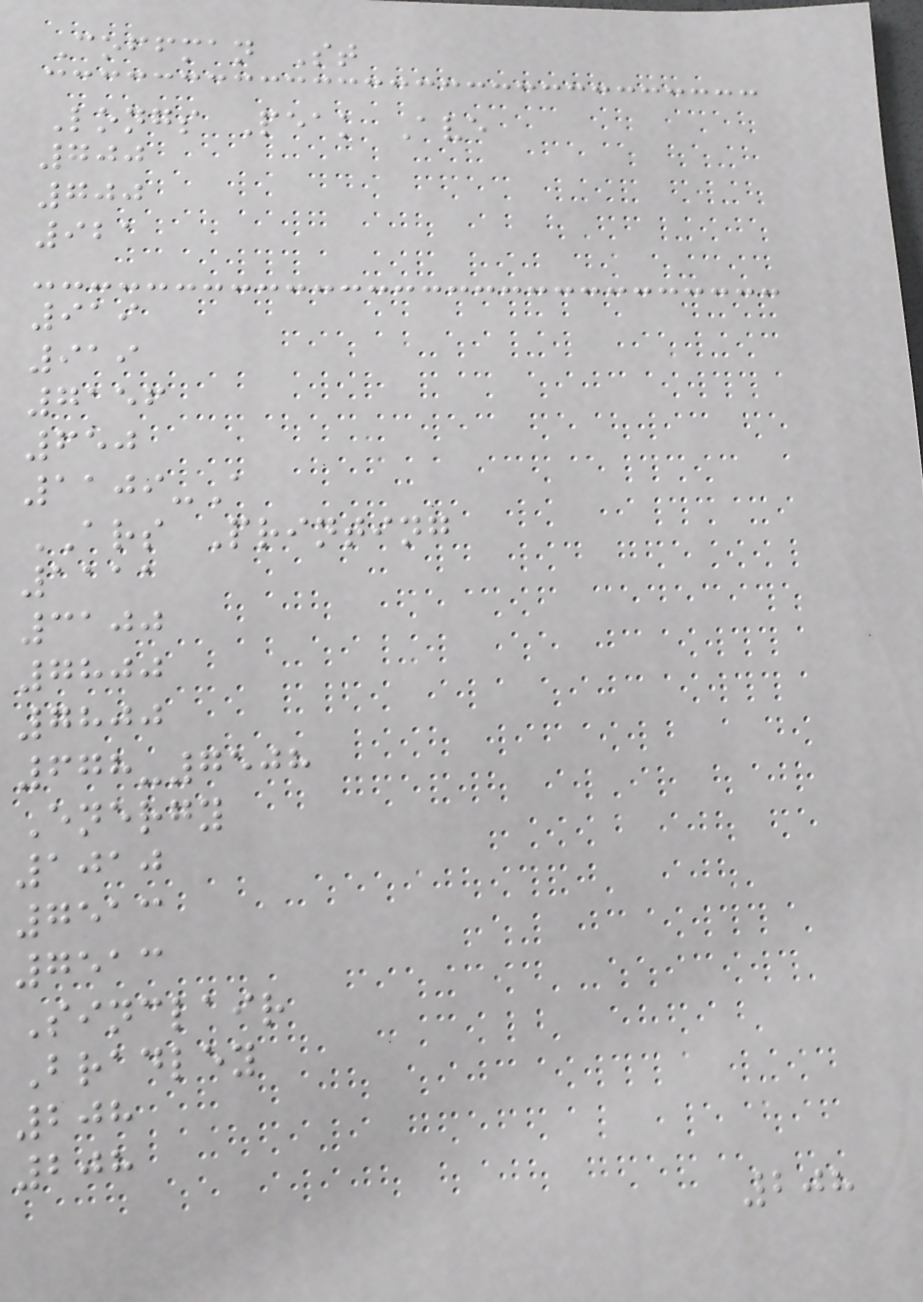Coffman St
Longs Peak Ave
700
700
921
919
919
7156
650
1109-A
ARS Printing
1111
3100
7800
7800
678-7508
Energy
1010
7513
7513
Sinclair
Bradley
208
208
208
